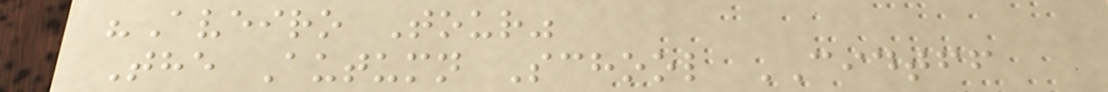"Aveiro Tour"
The Autumn School CIDTFF
